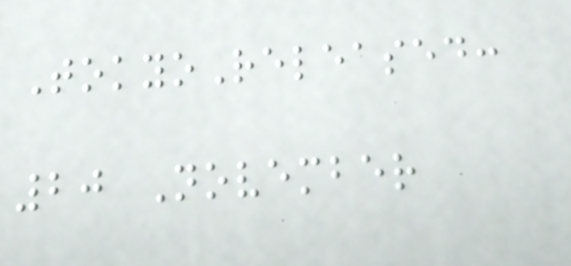TokyoReleased:
20 November
